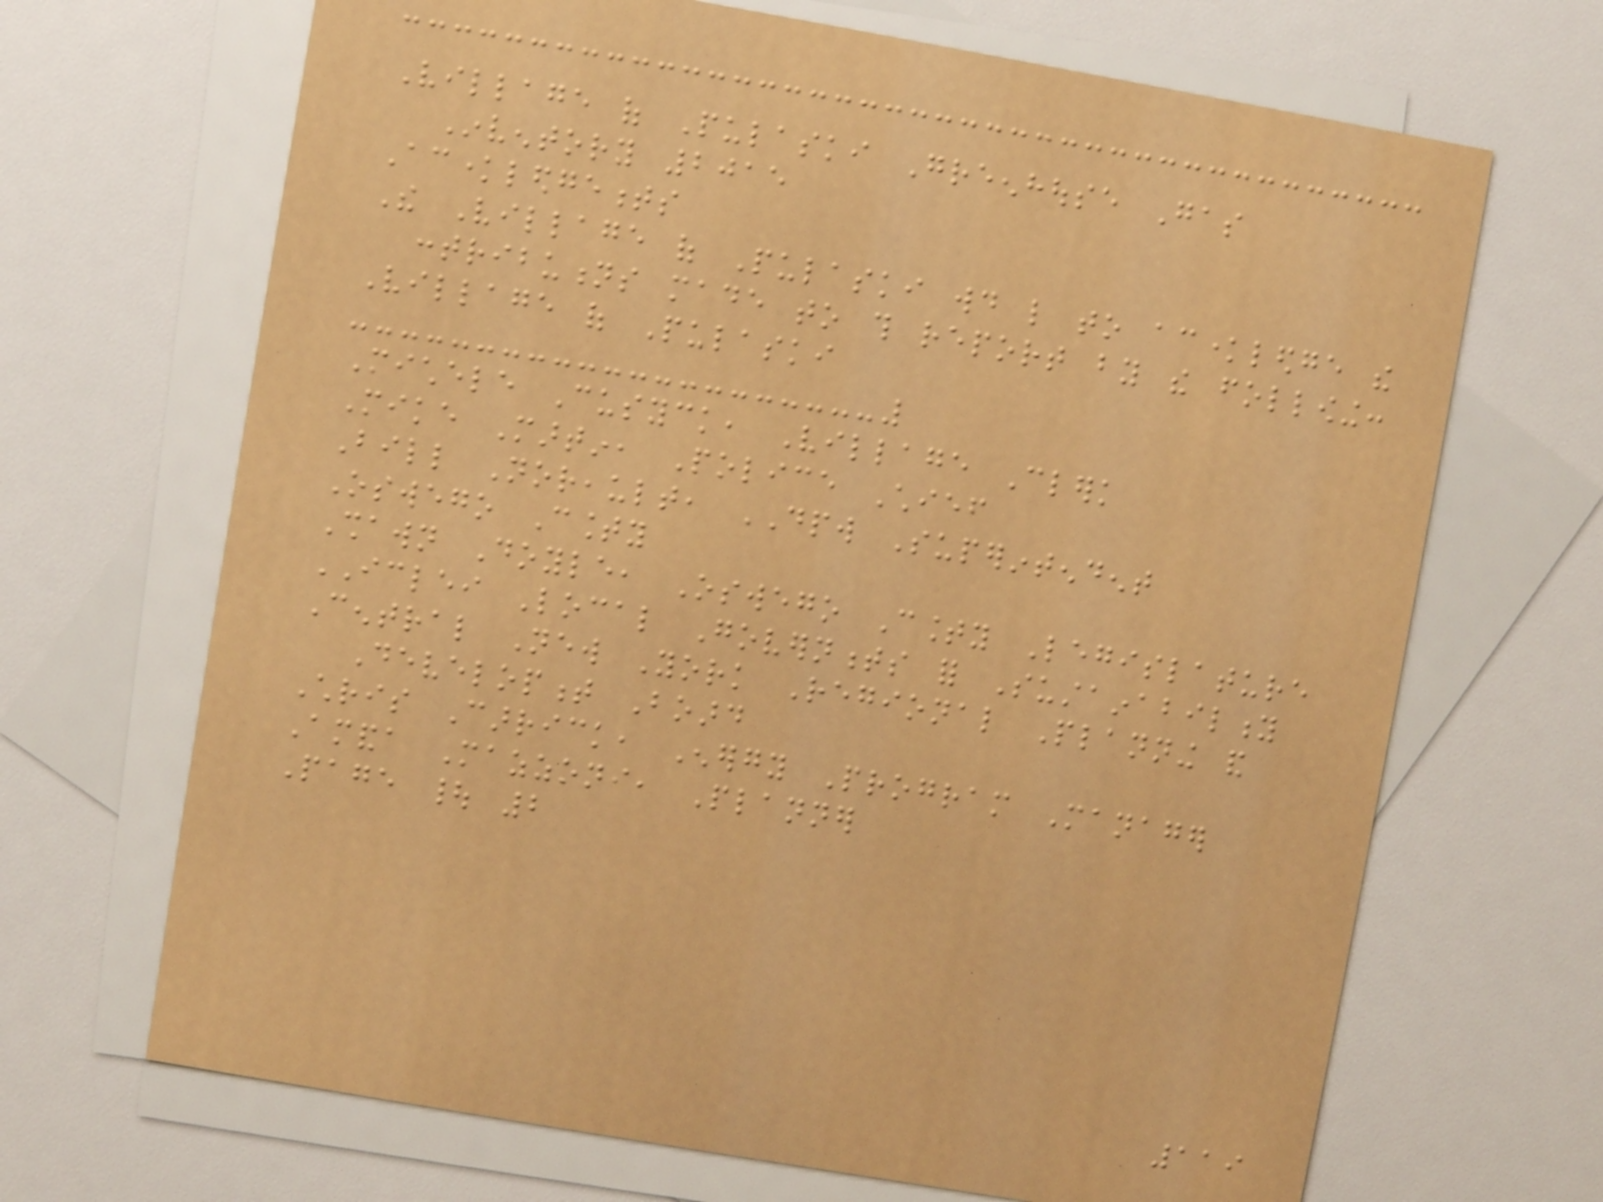Village of Pulaski Greenhouse Gas
Inventory 2015
Acknowledgements
The Village of Pulaski would like to acknowledge the
contributions made to this report by the following:
Village of Pulaski
Michele Cusyck, Village Clerk
Mike Martin, Police Chief
Bill Noreault, DPW Superintendent
Oswego County
Shawn Doyle, Oswego County Legislature
ICLEI Local Governments for Sustainability
Central New York Regional Planning and
Development Board
Chris Carrick, Energy Program Manager
Amanda Mazzoni, Planner
Page | 2
119
